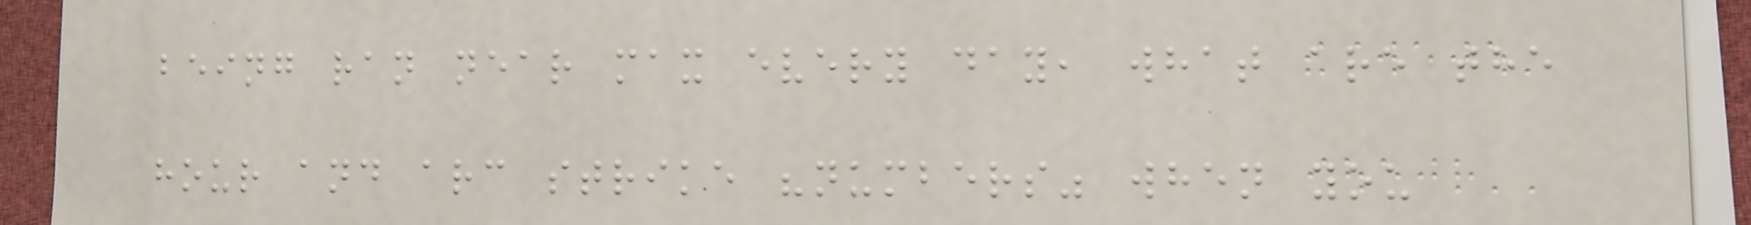being ran near max every day, what are the
hour and arc strike "numbers" when you
